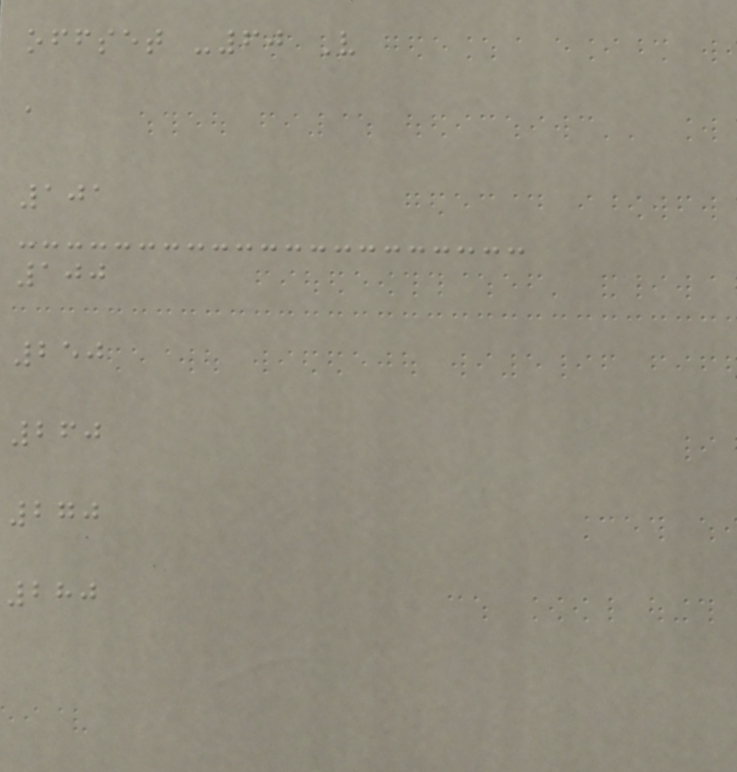offset -60 V
a
101
100
250
260
270
280
